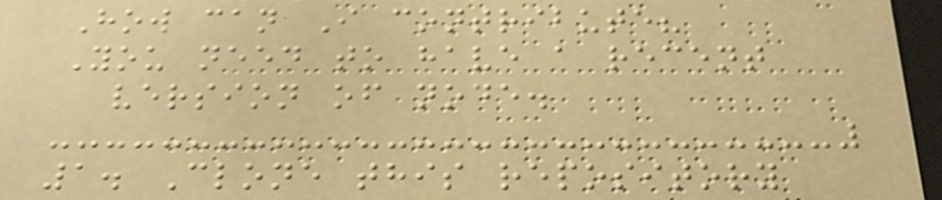How can I contribute?
You need to have a recent
version of node.
1. Clone this repository
